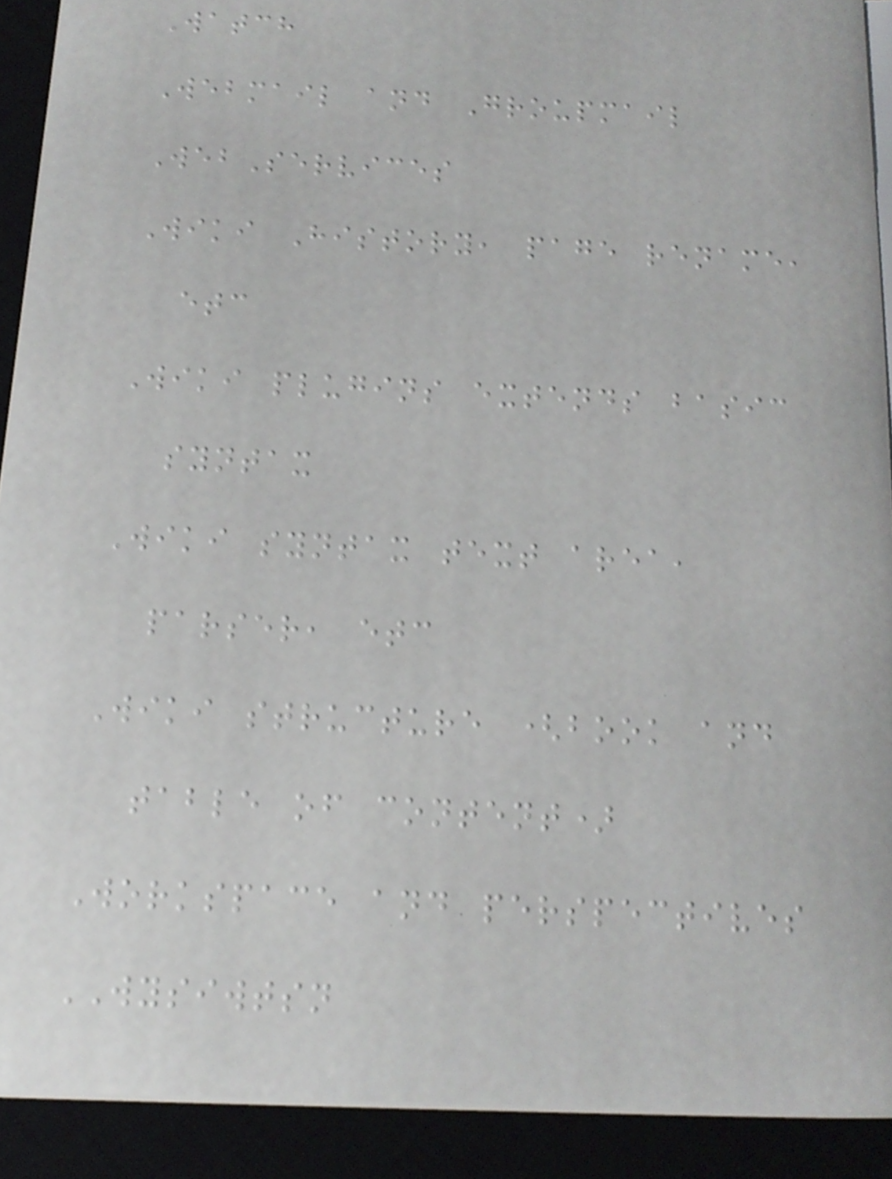Watch
Webmail and Groupmail
WebServices
Wiki History, page rename,
etc
Wiki plugins extends basic
syntax
Wiki syntax text area,
parser, etc
Wiki structure (book and
table of content)
Workspace and perspectives
WYSIWTSN
